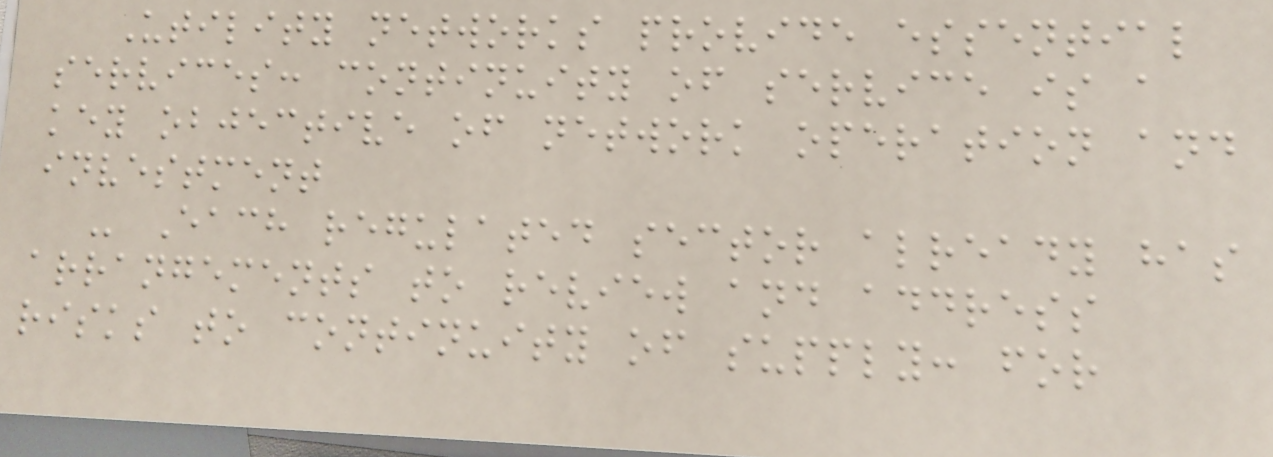Utility networks provide essential
services: continuity of service is a
key objective of network operation and
investment
- Each regulated sector already has
arrangements to review and address
risks to continuity of supply: for
